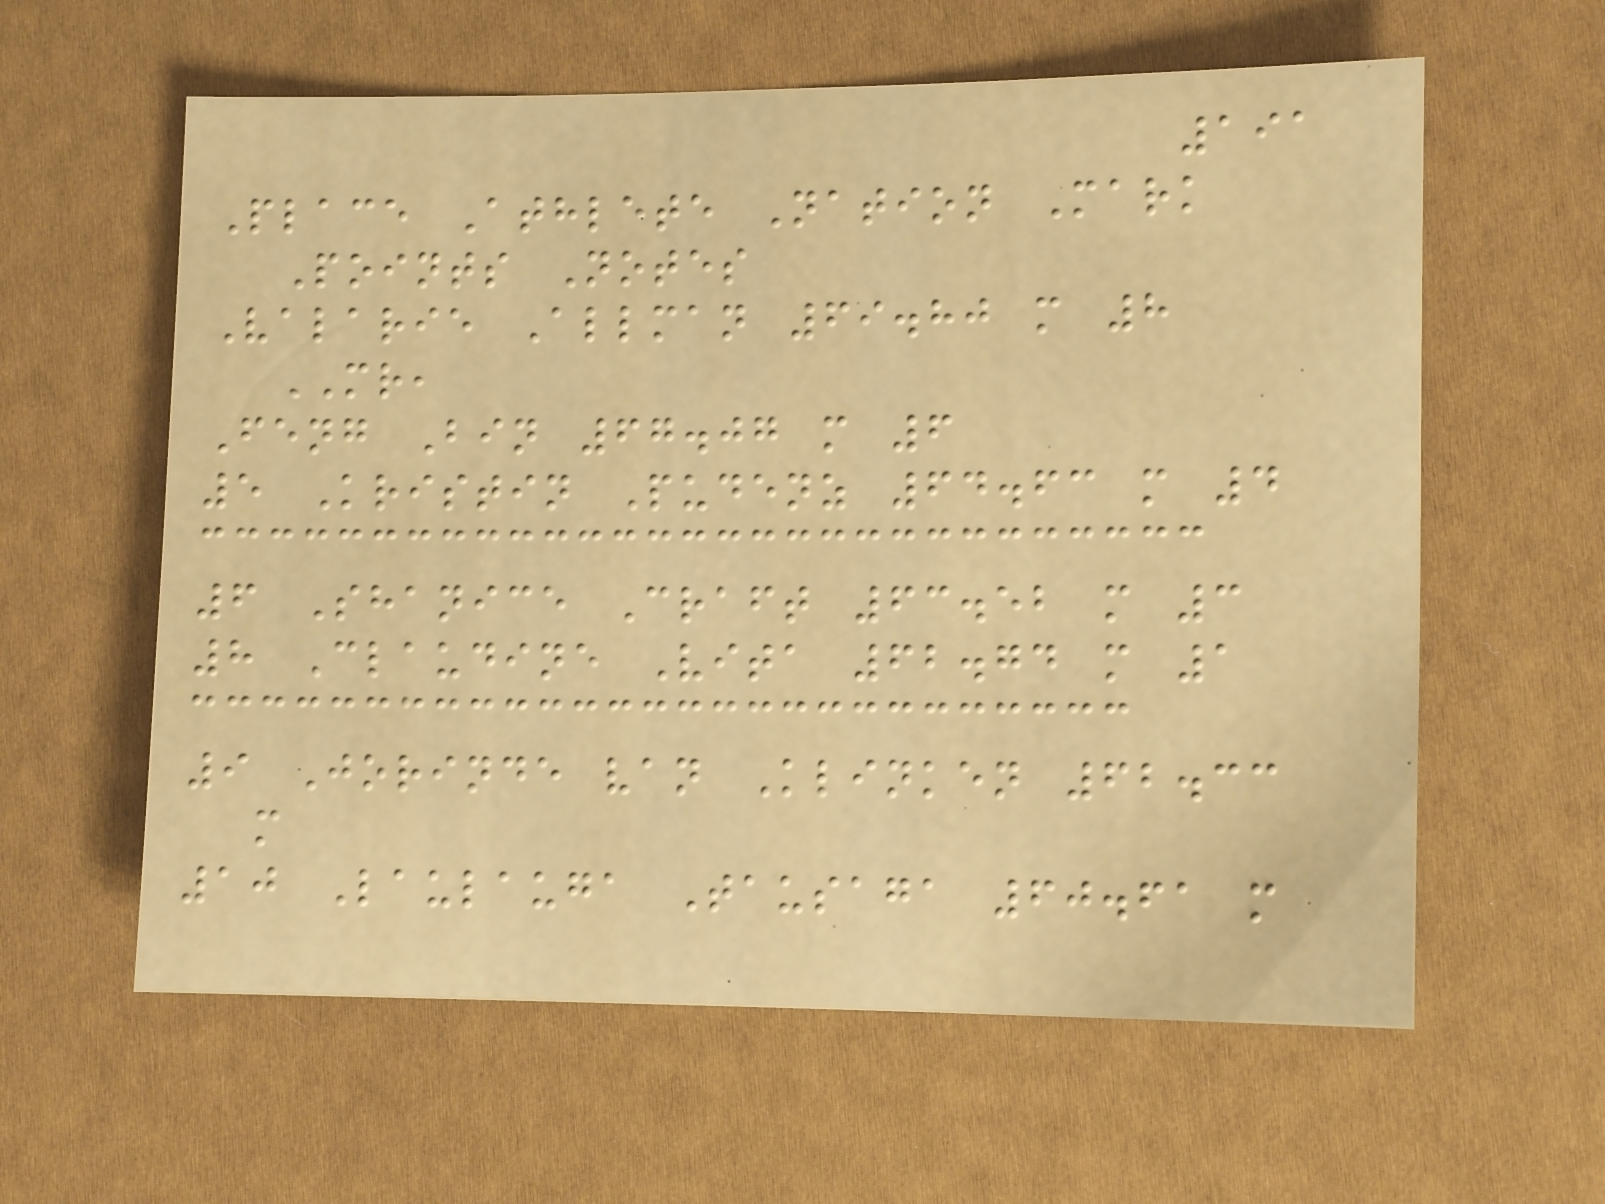191
Place Athlete Nation Mark
Points Notes
Valarie Allman 69.80 m 8
MR,
Feng Bin 67.07 m 6
5 Kristin Pudenz 64.63 m 4
6 Shanice Craft 63.52 m 3
8 Claudine Vita 62.74 m 1
9 Jorinde van Klinken 62.33
m
10 Laulauga Tausaga 60.61 m
